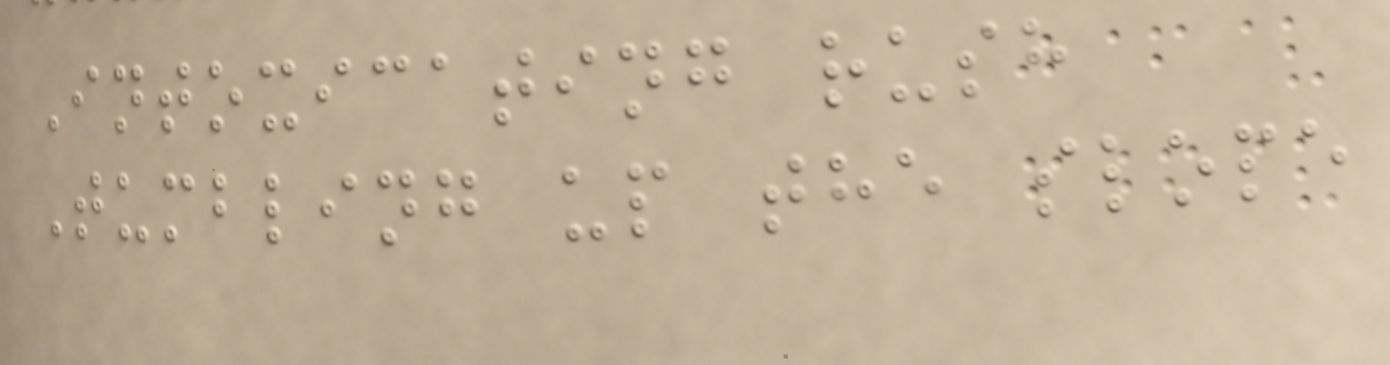Intoxicating rush
Tumbling up the slope
